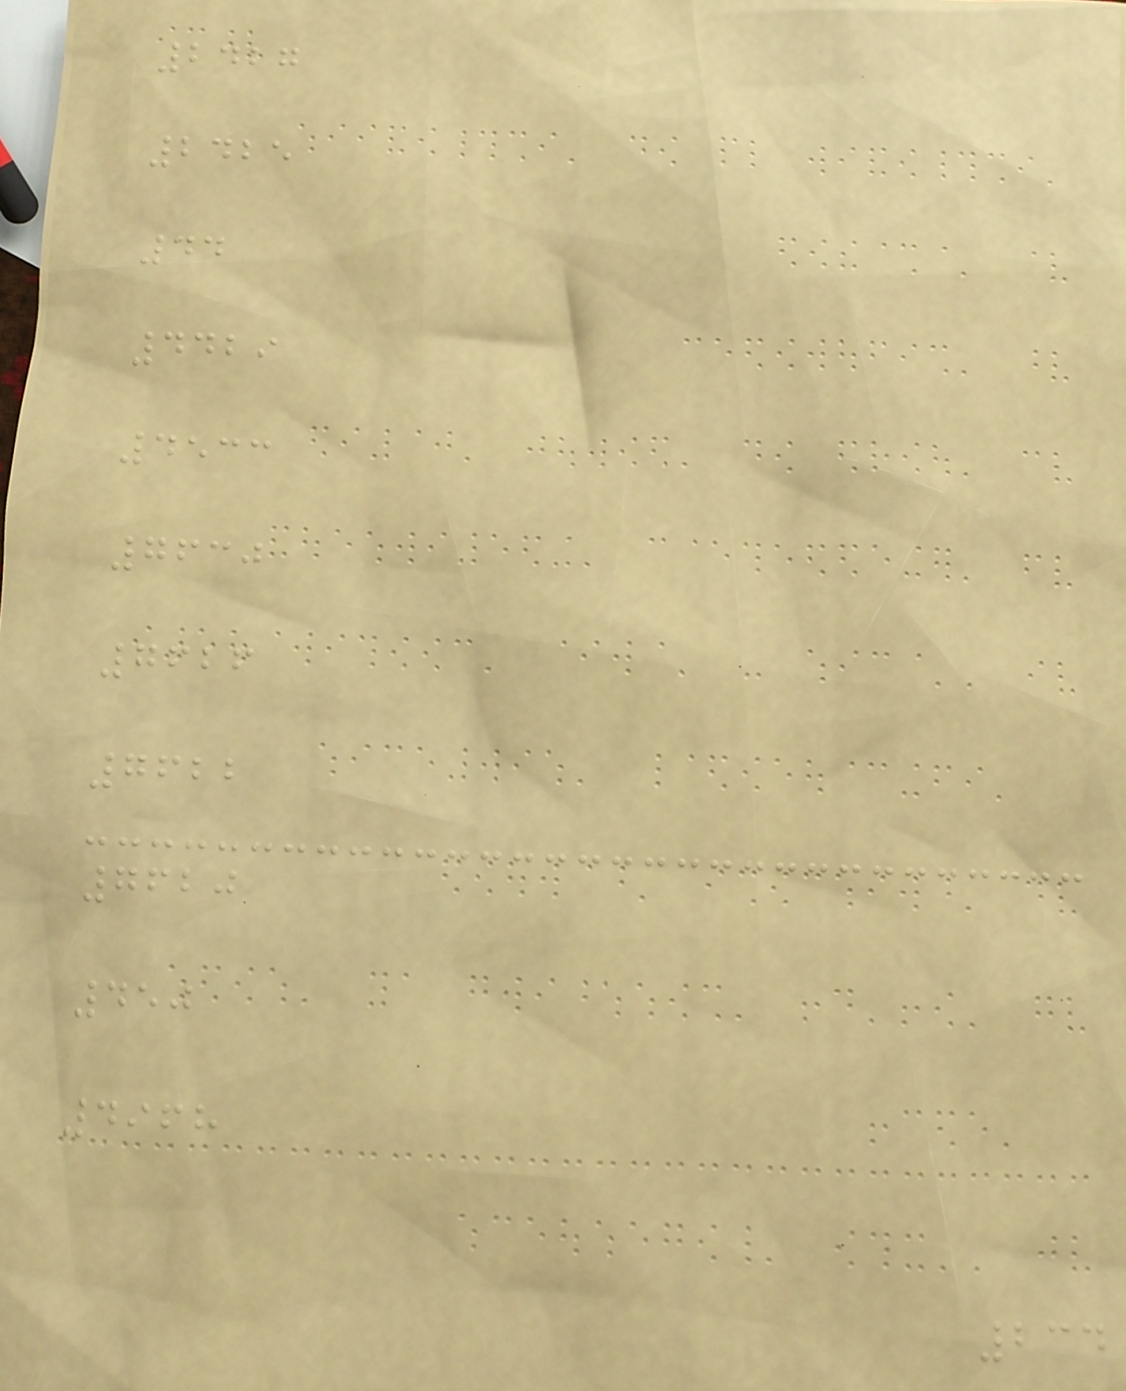2427
2425
44
4429
4533
7630
7626
7622
7620
450
4968
234
